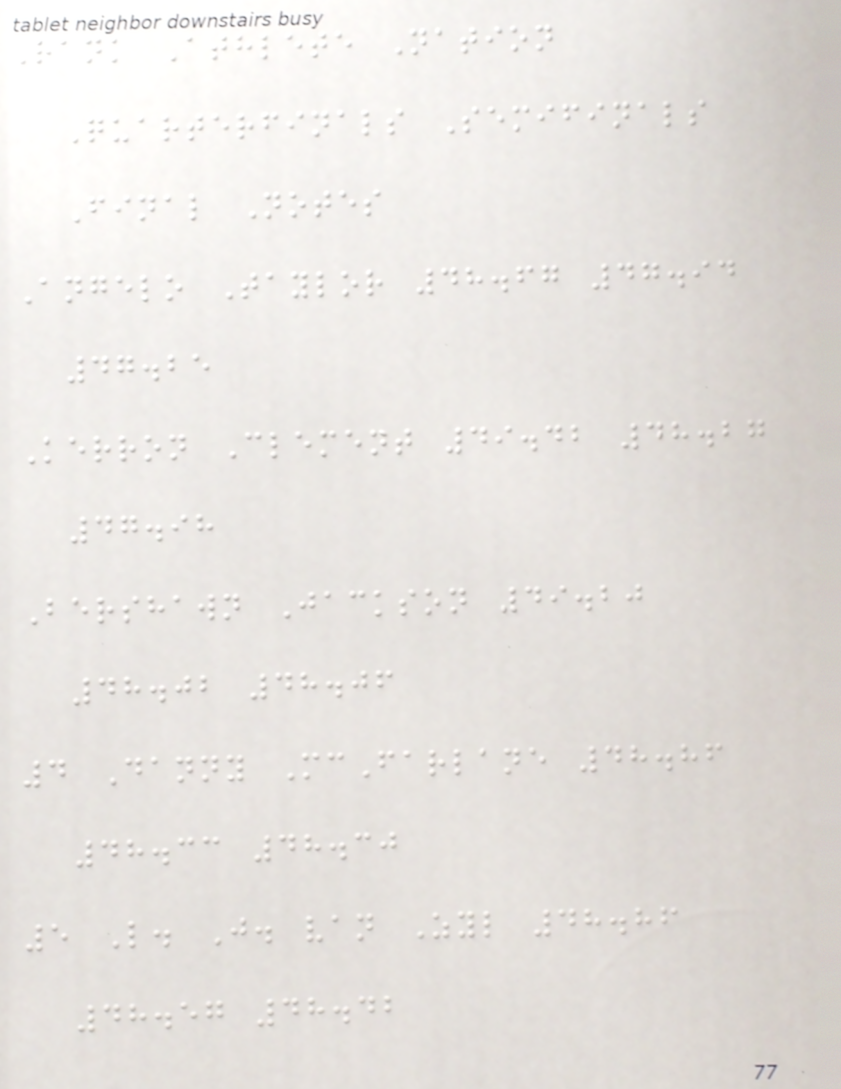Rank Athlete Nation
Quarterfinals Semifinals
Final Notes
Angelo Taylor 48.67 47.94
47.25
Kerron Clement 49.42 48.27
47.98
Bershawn Jackson 49.20
48.02 48.06
4 Danny McFarlane 48.86
48.33 48.30
5 L. J. van Zyl 48.86
48.57 48.42
